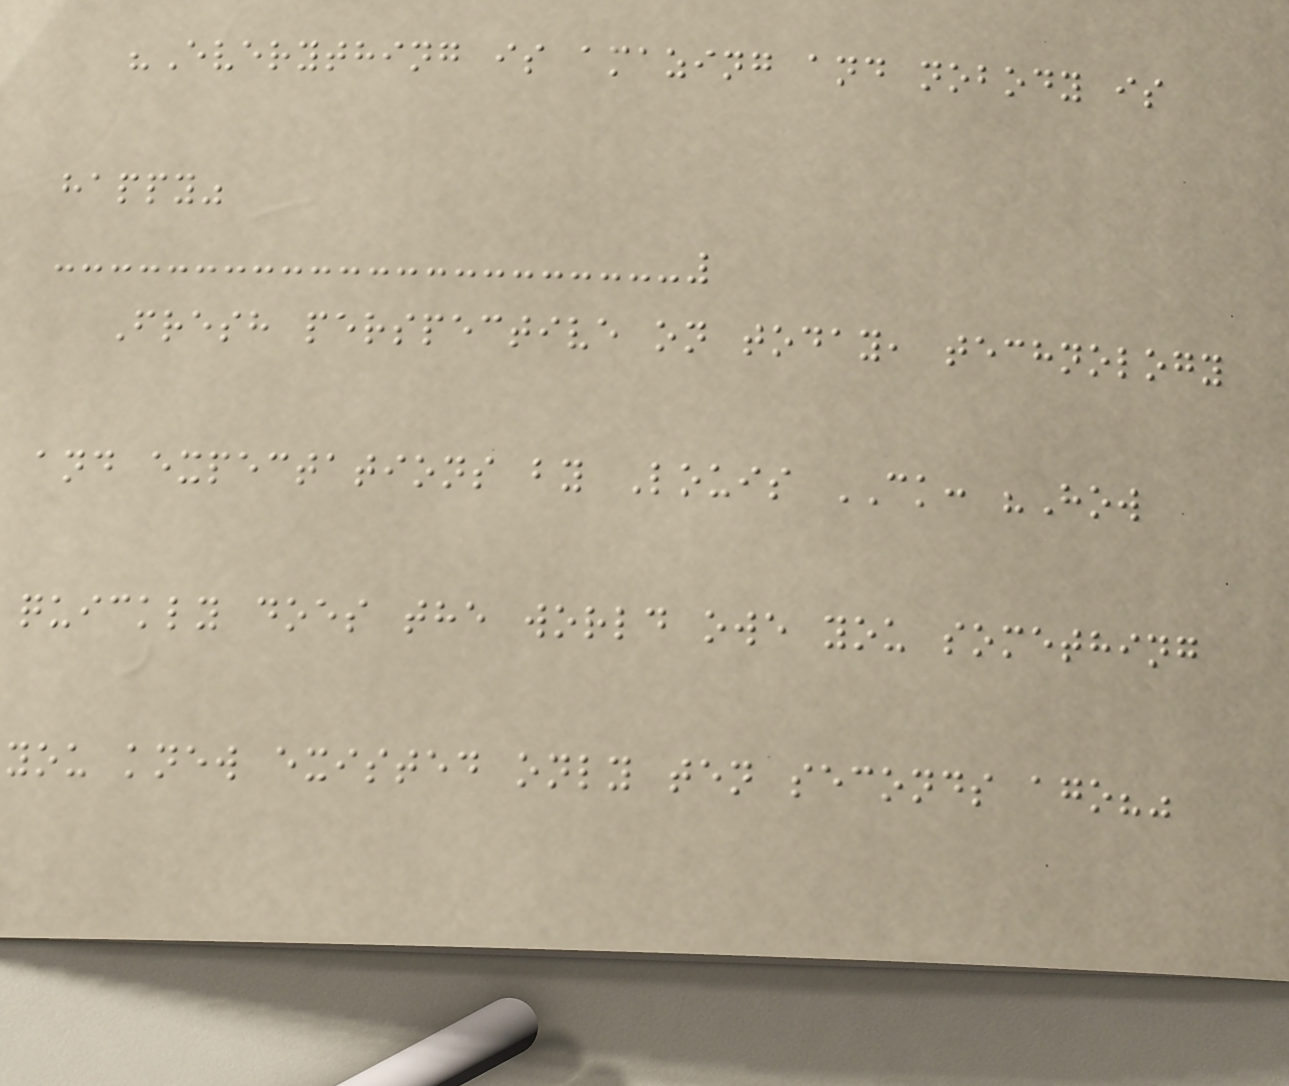"Everything is amazing and nobody is
happy"
Fresh perspective on today, technology
and expectations by Louis CK: "How
quickly does the world owe you something
you knew existed only ten seconds ago?"
